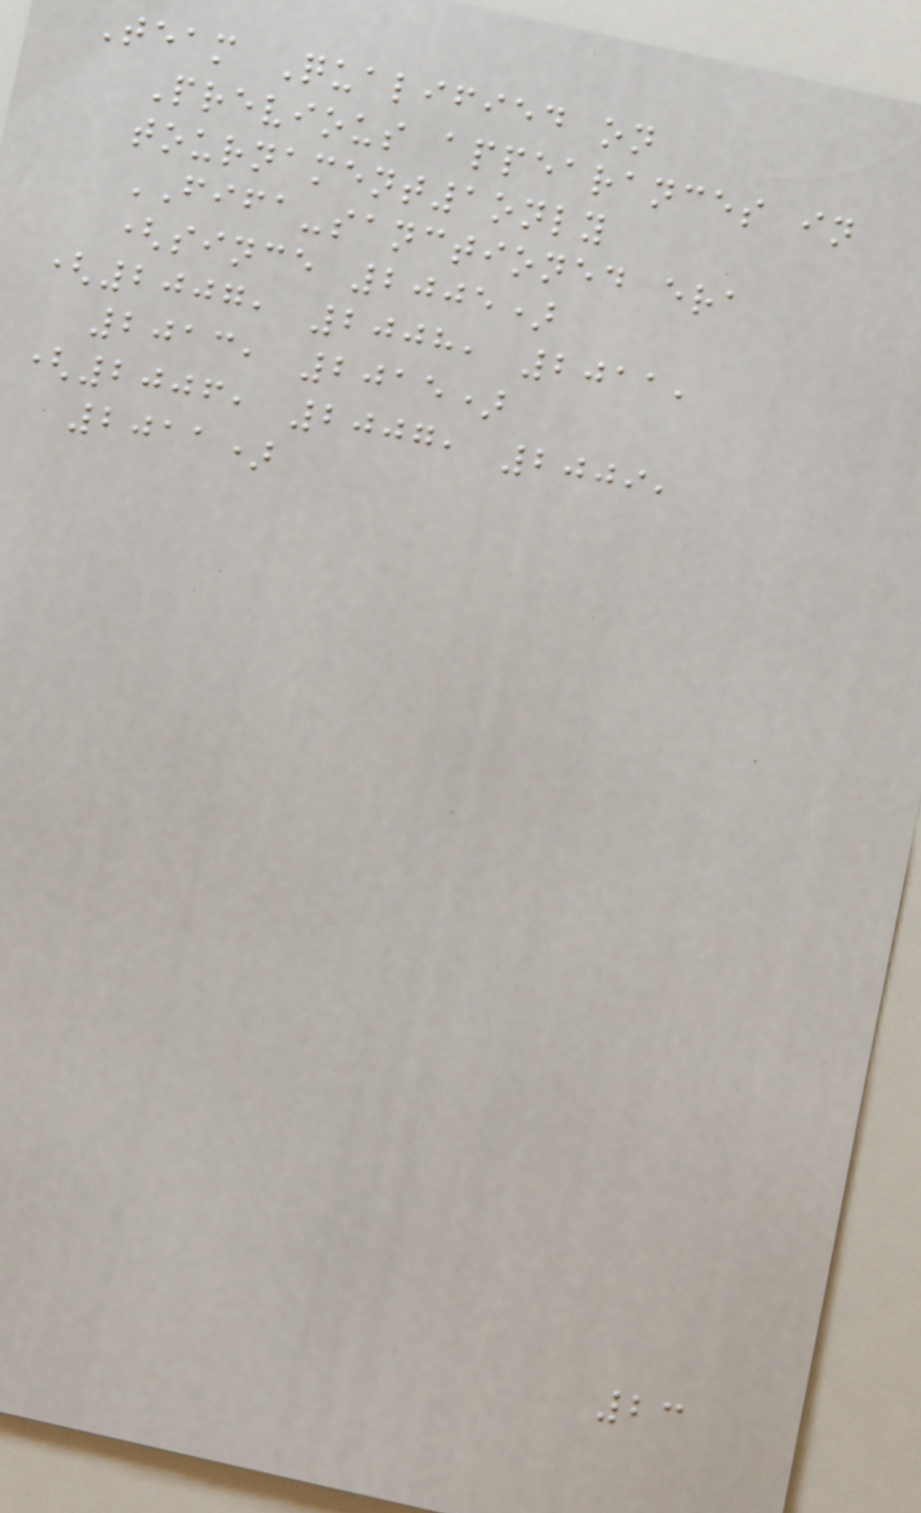Team Qualified on
Previous appearances in
tournament1only
FIFA-sanctioned era
(since 2005)
(2007, 2008, 2011,
2013, 2015)
(2006, 2007, 2009,
2011)
23
